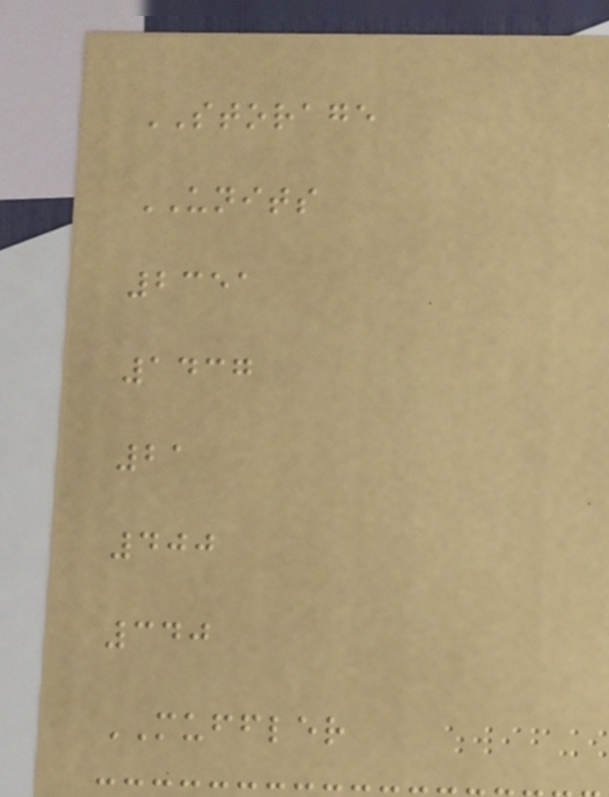STORAGE
UNITS
2351
1437
21
400
340
MUFFLER
